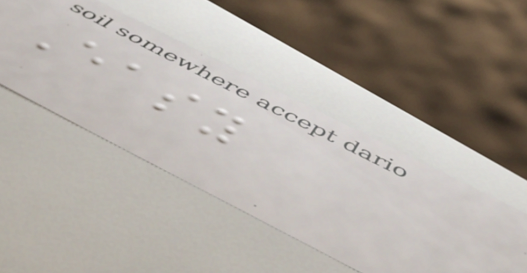Easy
